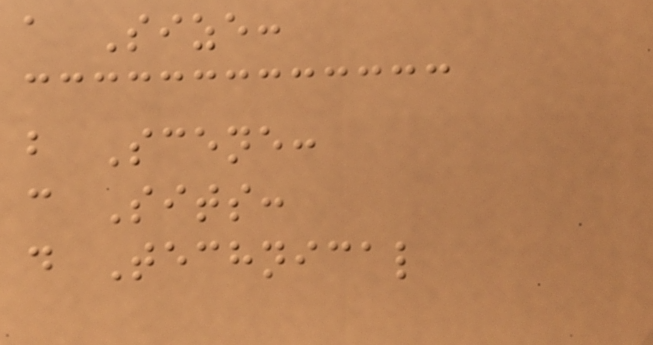a Size:
b Scene:
c Sits:
d Technical
